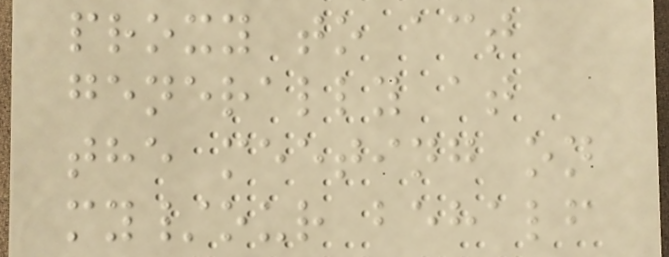proxy to act
generally at
the meeting on
my/our behalf
